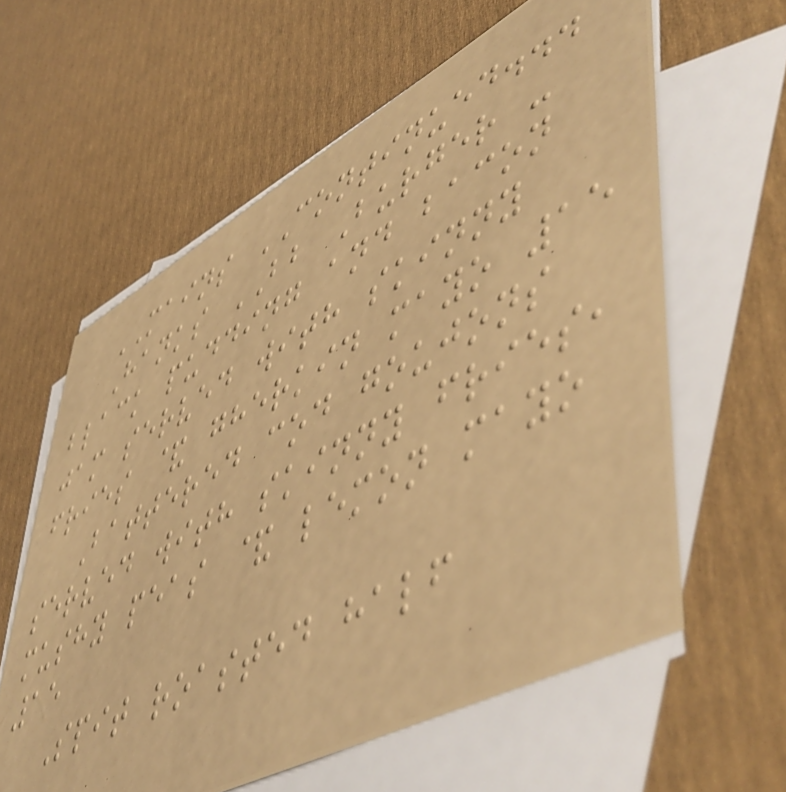MAINS CONTINUED...
Hanks BB Burger -
black pudding and bacon
jam served with skinny
fries & gherkin mayo 15
Battered cod goujons
served with skinny fries,
mushy peas & lemon mayo
15
Spit roasted half
